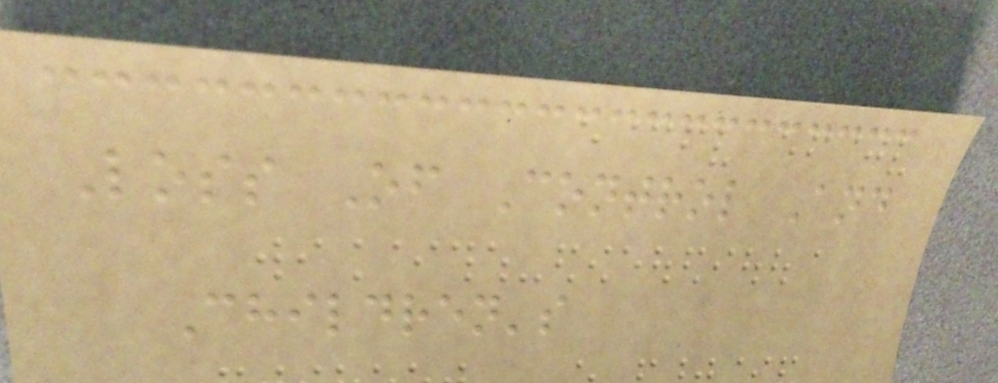Loss Of Control And
Children's
